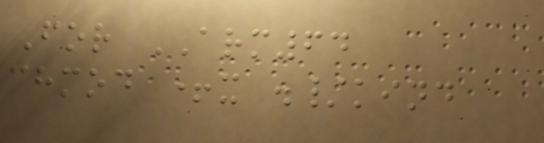For ARM64
chmod +x ./kind
